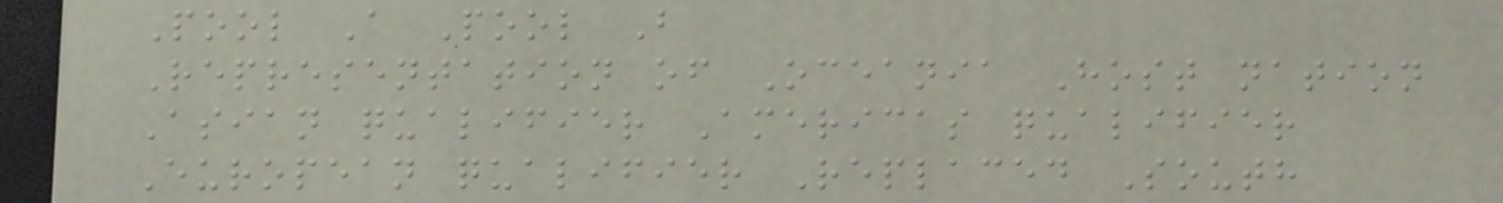Pool A Pool B
Representation of Oceania Host nation
Asian qualifier Americas qualifier
European qualifier Replaced South
